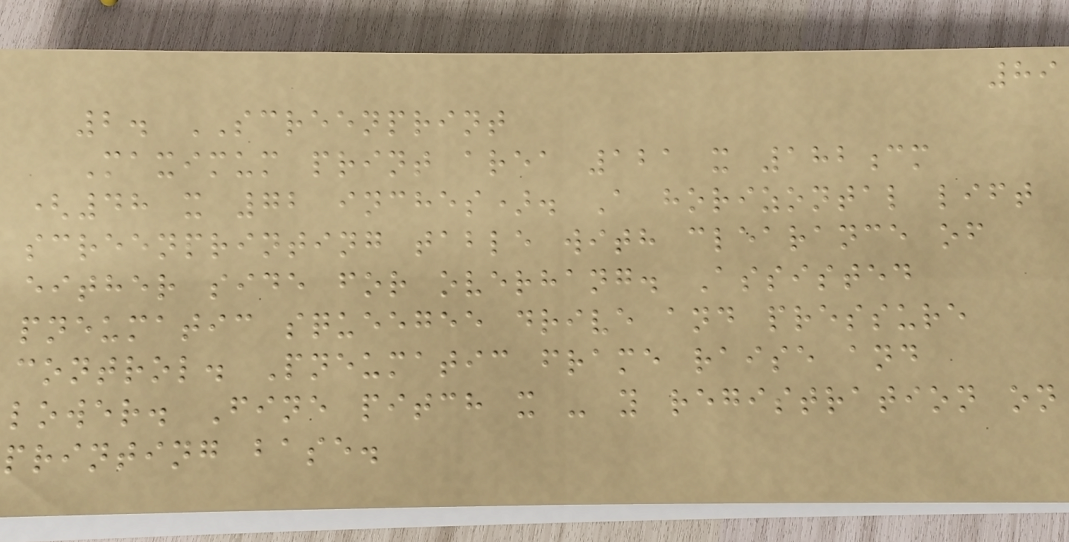89
2. SCREENPRINT
Maximum print area 121 x 182cm
(48 x 72 inches). A horizontal lift
screenprinting table with clearance of
either side for overhang. Assisted
pneumatic squeegee drive and pressure
control. Pneumatic frame raise and
lower. Fine pitch x - y registration on
printing base.
